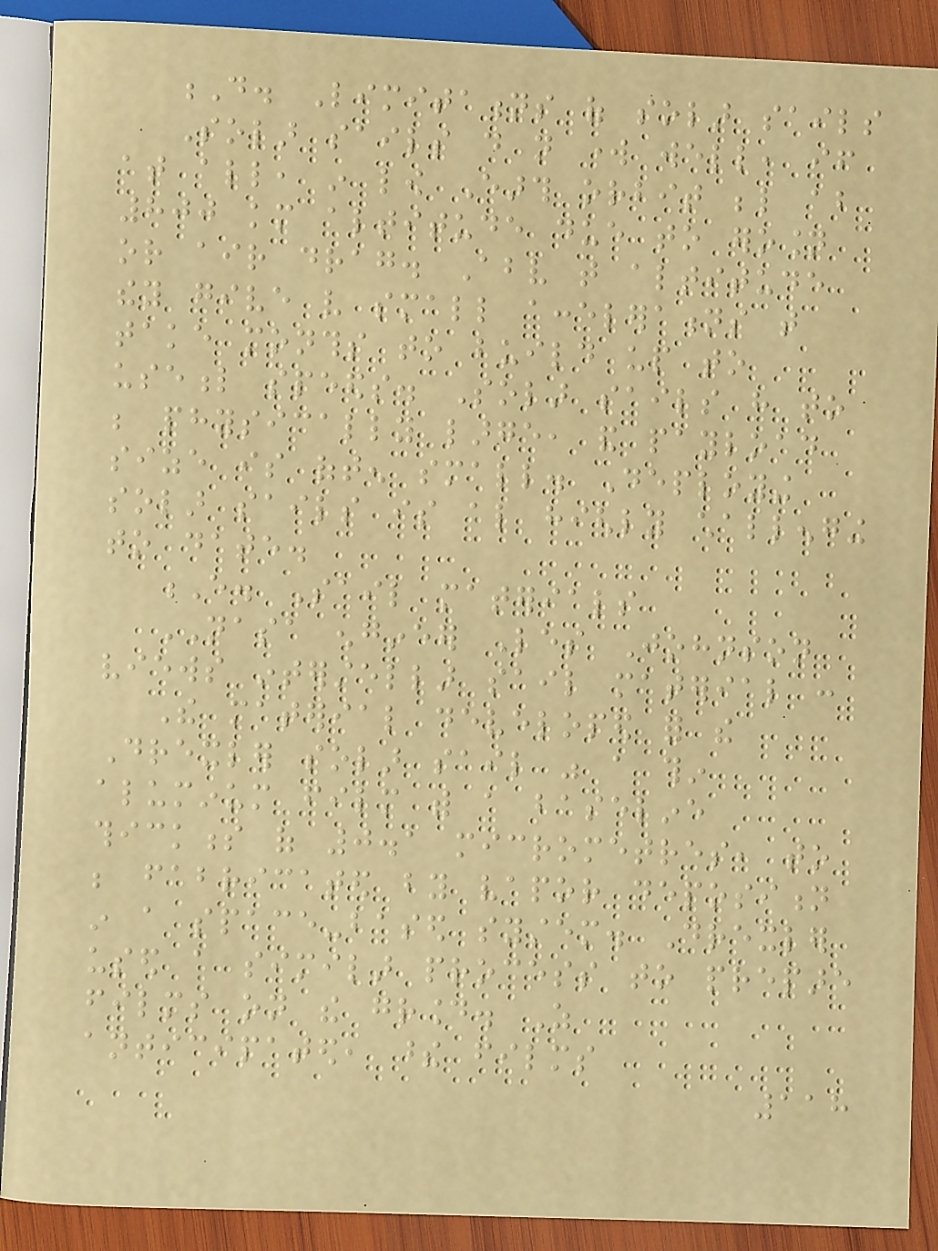D. Limitations of solar sails
Solar sails do not work well, if
at all, in low Earth orbit below about
800 km altitude due to erosion
or air drag. Above that altitude
they give very small accelerations that
take months to build up to
useful speeds. Solar sails have to
be physically large, and payload
size is often small. Deploying
solar sails is also highly challenging
to date.
E. Sail materials
NASA engineer Les Johnson
views interstellar sail material :
The material developed for the
Drexler solar sail was a thin
aluminum film with a baseline
thickness of 0.1 micrometres, to
be fabricated by vapor deposition
in a space-based system. Drexler
used a similar process to prepare
films on the ground. As
anticipated, these films
118
